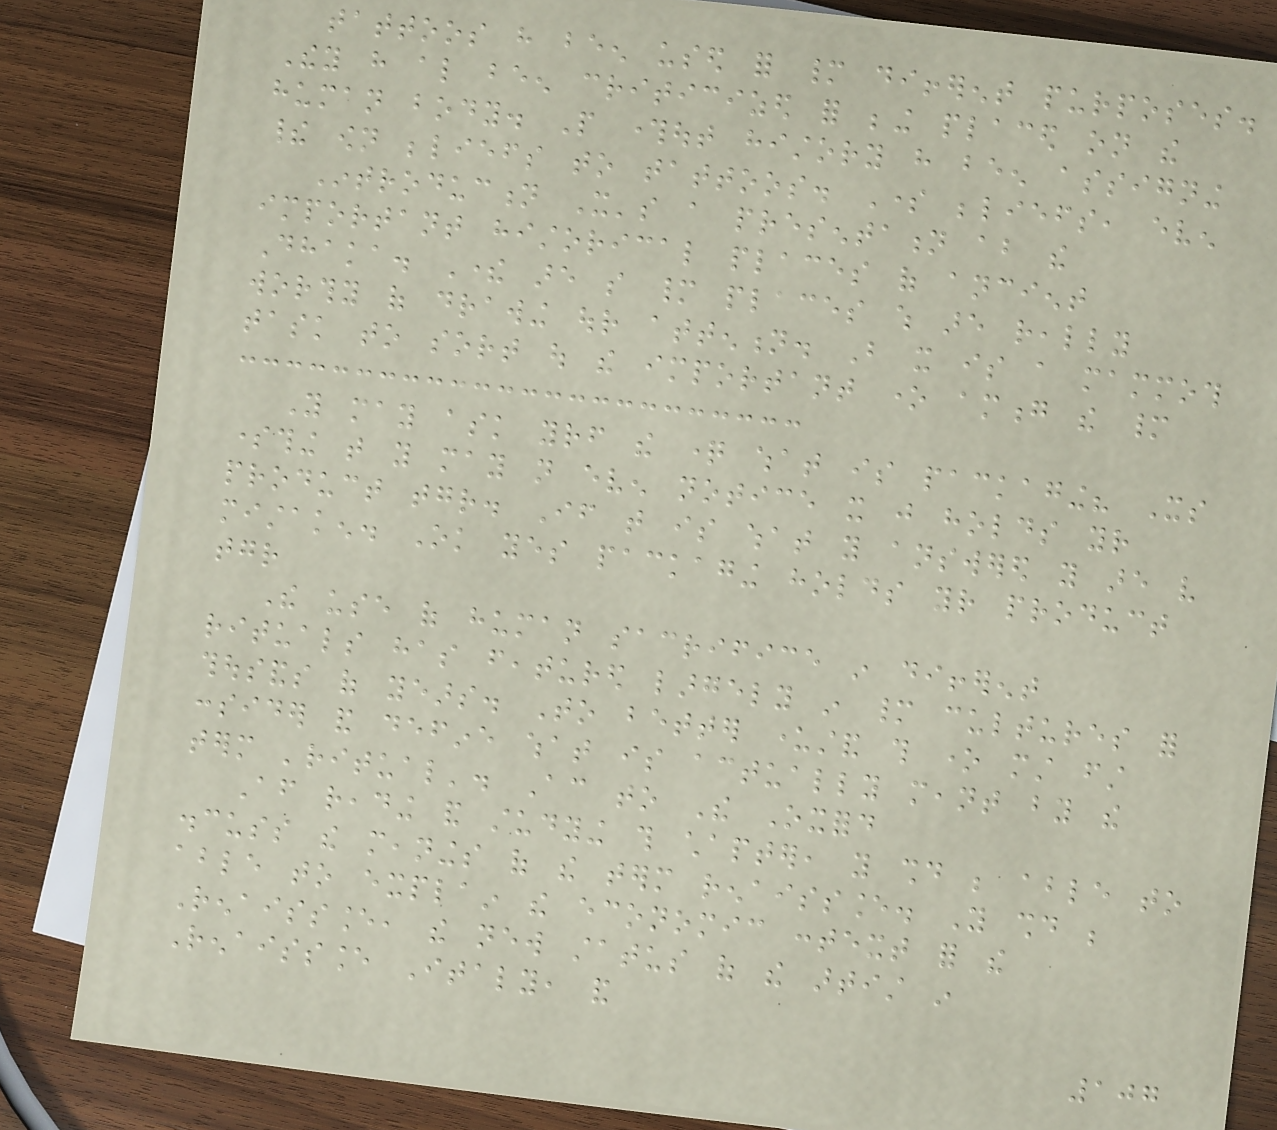tattoos have been used for many different purposes.
They have also been criticized for being placed on the
human body. People throughout history have been assigning
their own beliefs to tattoos. Some beliefs, even
Introduction It's a presentation about the
important historical places of ancient
Dhaka. There are so many places which are really
worthy of drawing our attention. But it is a mammoth
task to sort out the important one among the many
You may ask yourself the question what is packaging? Its
something that you may not even notice it just holds your
product together. If that is what you answered you are very
mistaken. Ok yes packaging holds your product
together
The use of human sacrifice in different
rituals has featured largely in many cultures for
thousands of years. To better understand this one must first
consider and define what is actually meant by the
term 'ritual'. According to The Oxford
After reading and studying this chapter, you should be able to
discuss the meanings of the term renaissance. You should be
able to explain the economic context for the
Renaissance, the new status of the artist in
Renaissance Italy, and
107
